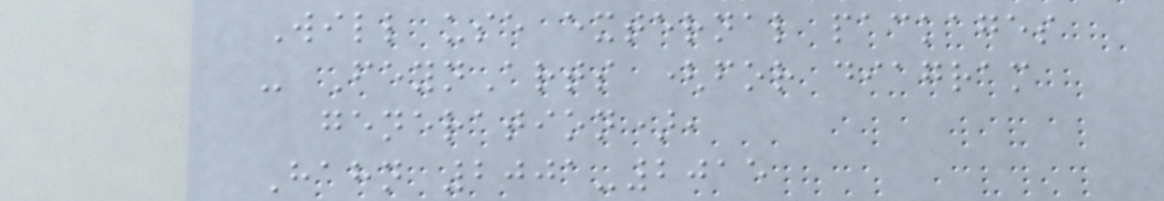Will use external packages
- FeynArts (for diagram
generation),
Hahn 2001-2015
